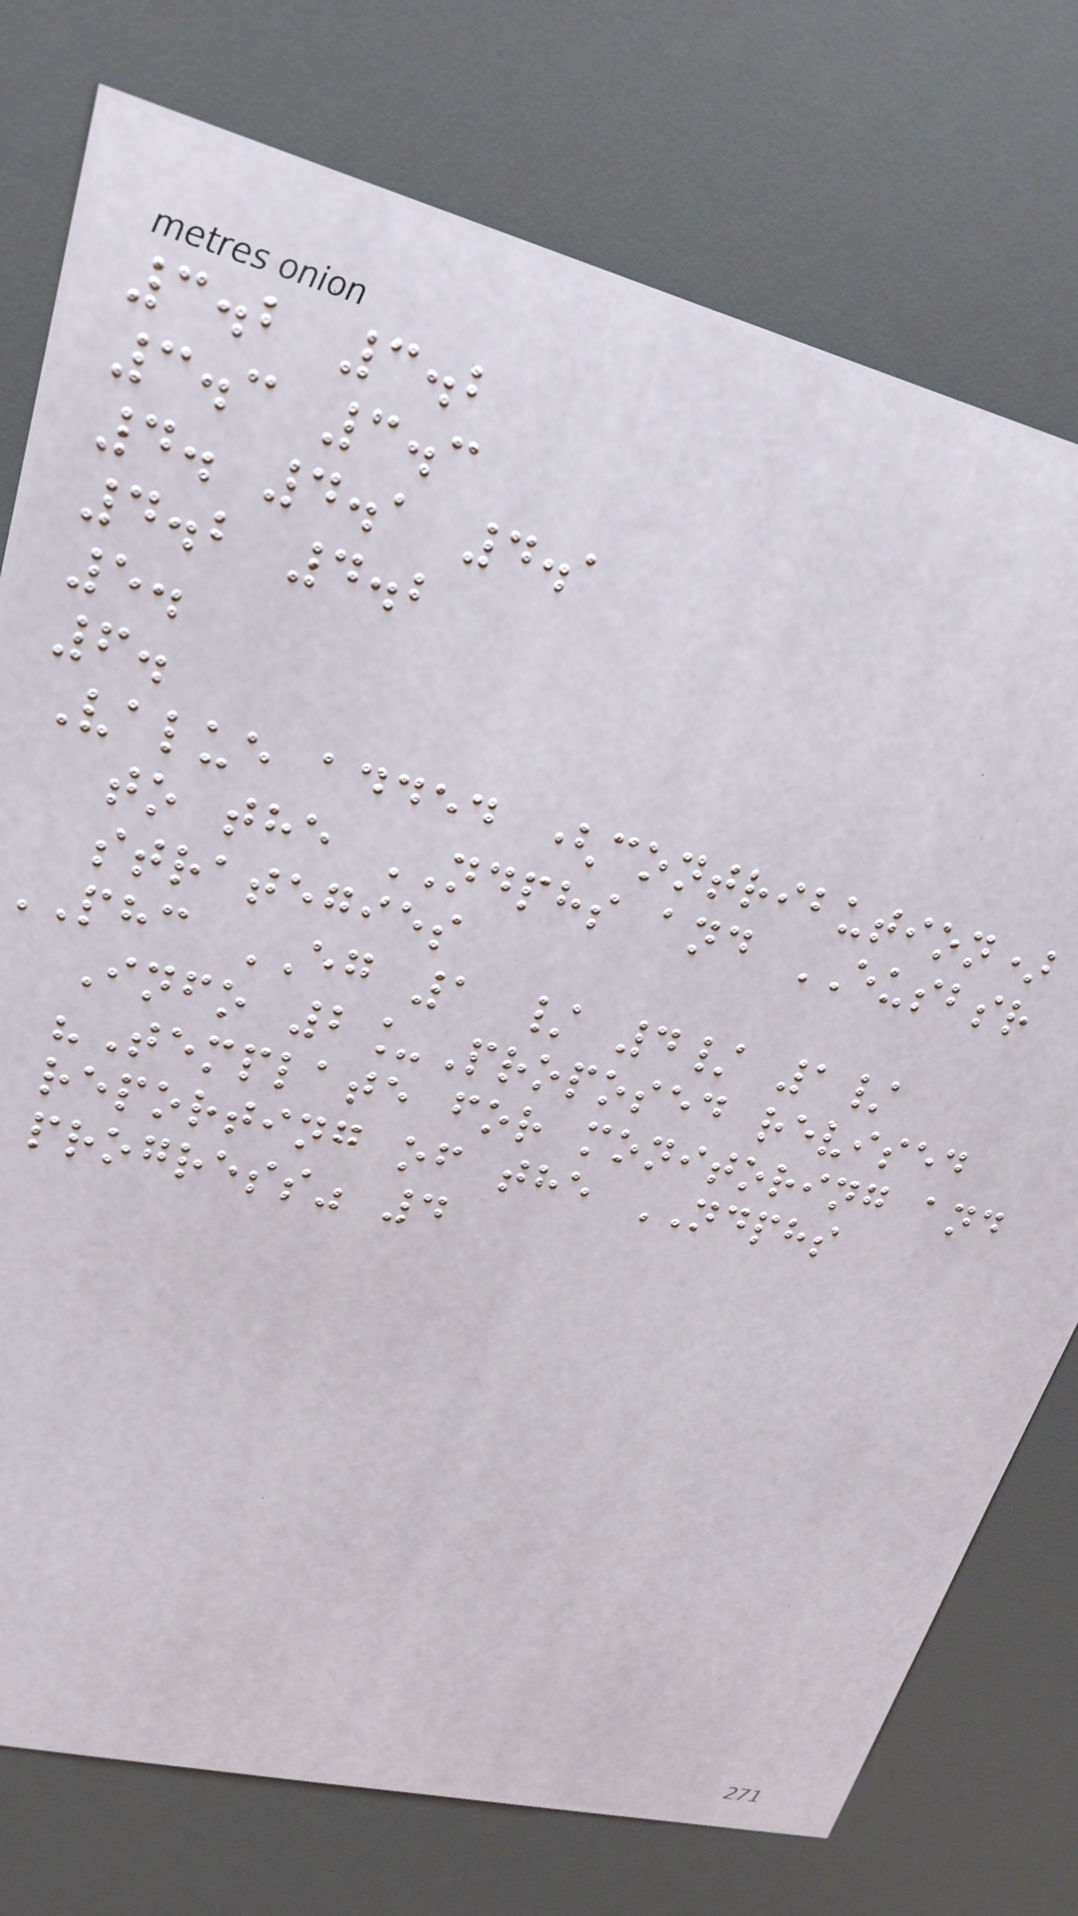3.2 3.2
3.3 3.3
4. 4.1 4.1
4.2 4.2
5.
6.
Value added (contribution)
to the NDPHS and EUSBSR
strategies
phc EG 1 / 4/ 1/
Info 2_Proposed revised
"Template for monitoring and
reporting of the NDPHS
progress" 4
